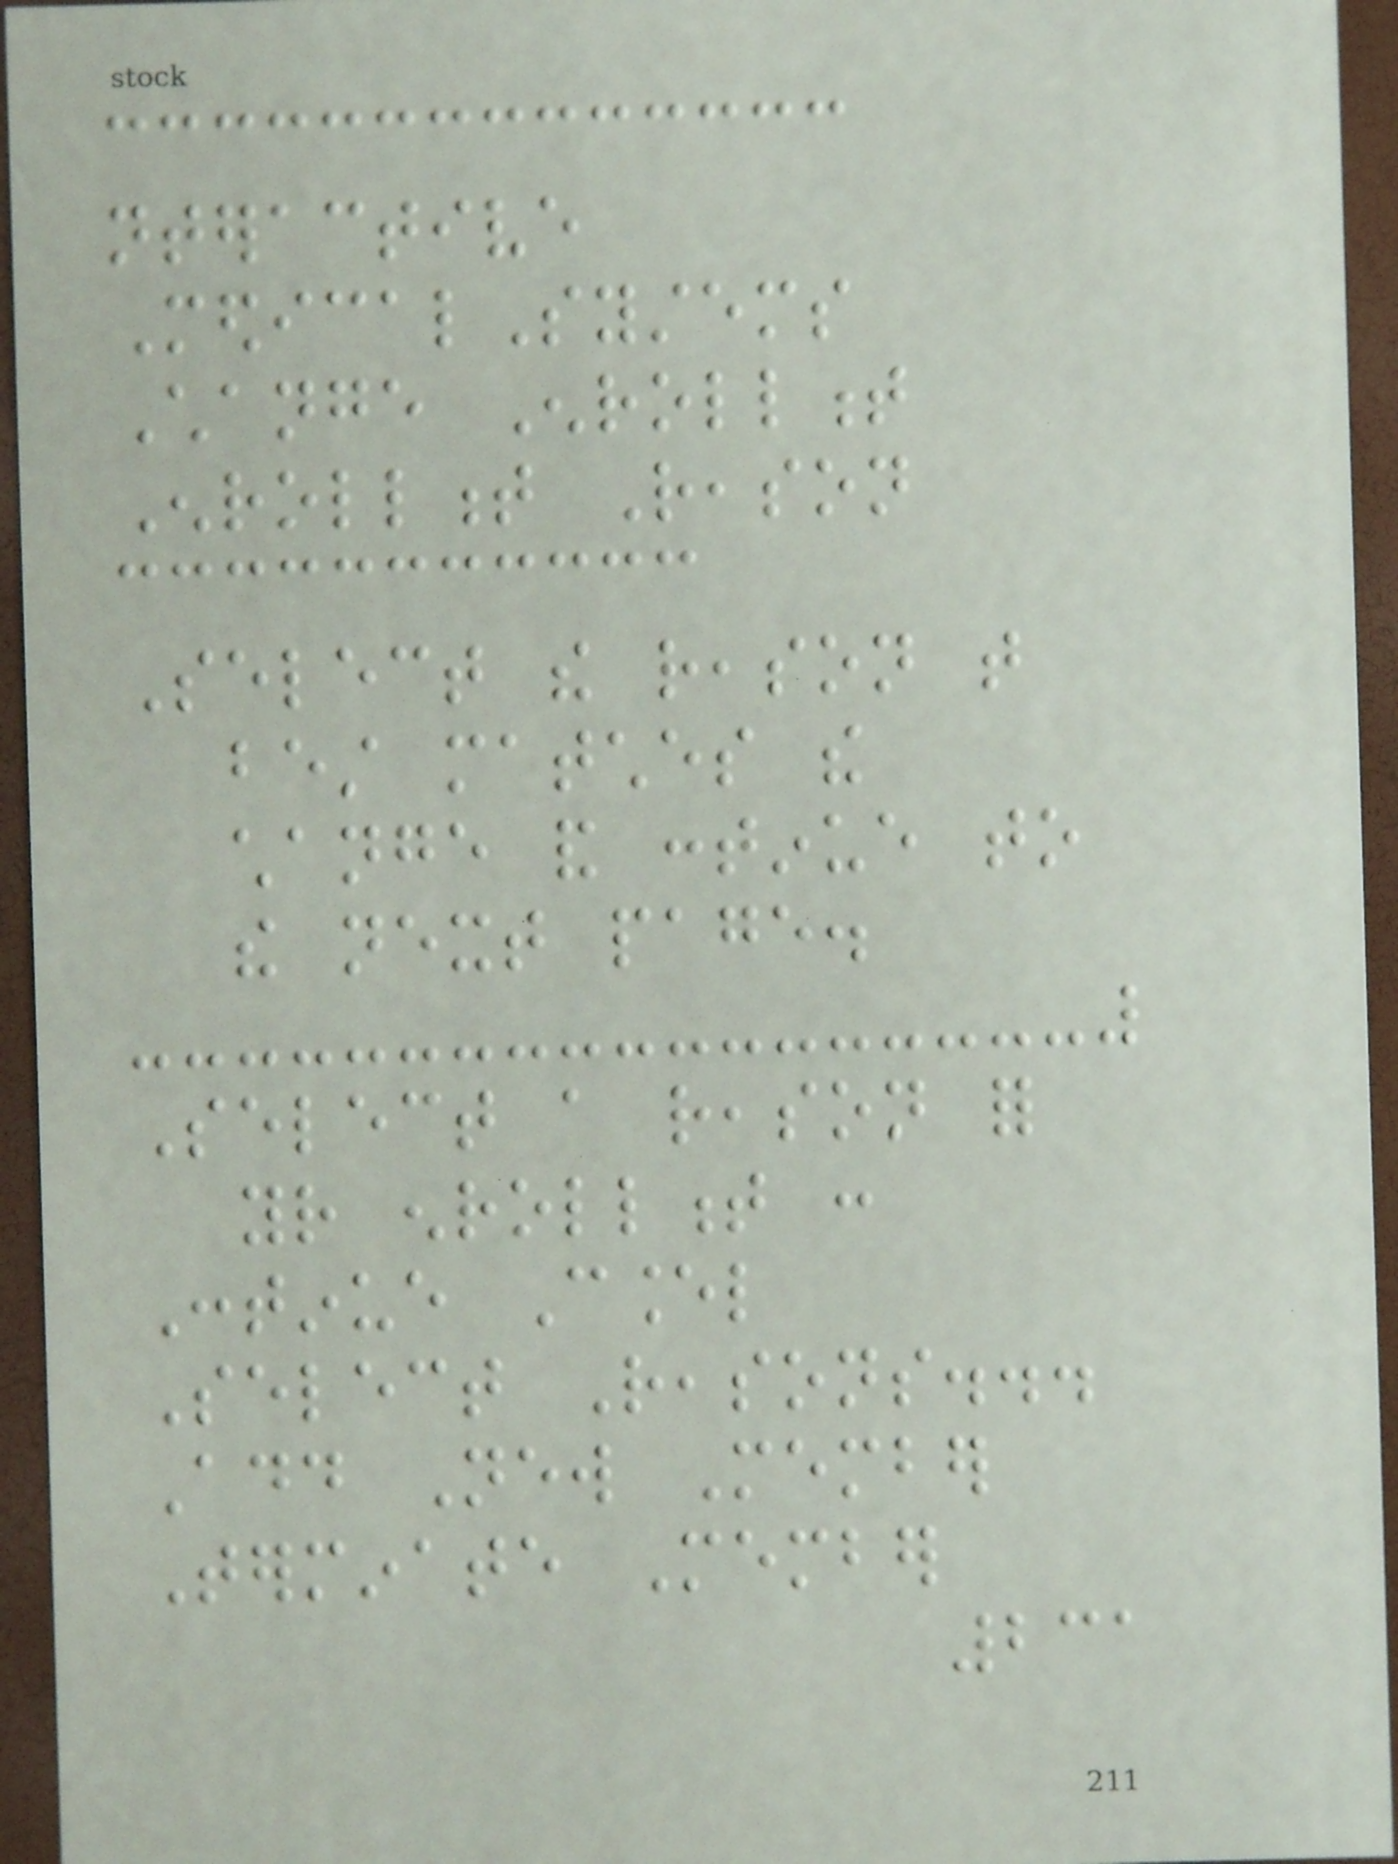nteractive
MedicalSystems
Change Enrollment
Enrollment Reason
Select the reason that
best matches the
change and continue to
the next page.
Select a reason for
your enrollment :
Continue Cancel
Select Reasons...
Add New Member
Terminate Member
231
